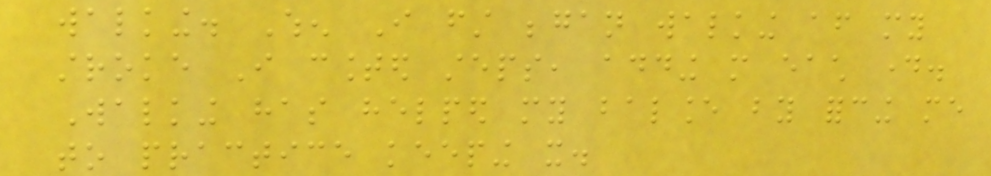walking. When I first began walking after my
stroke I counted steps, adding more each day.
Walking has helped my balance by forcing me
to practice keeping it.
